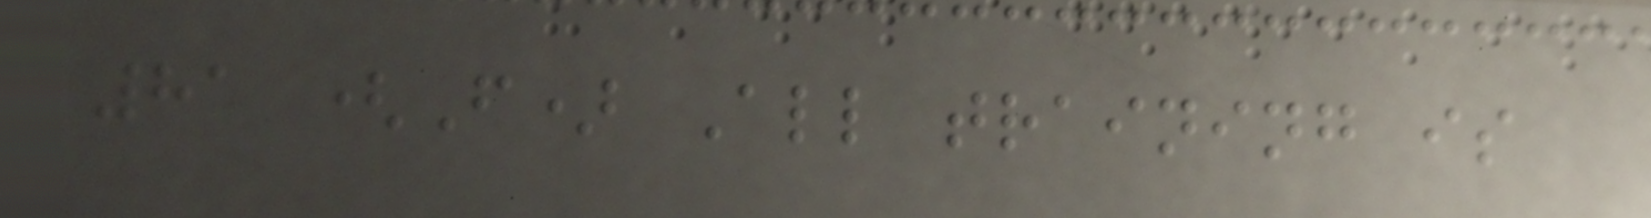81 (F) All training is
